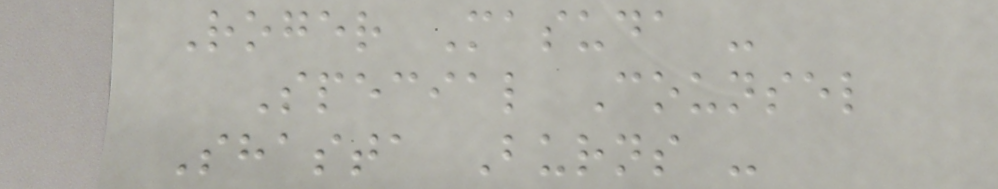Roger Masuda -
Special Counsel
Shasta Burns -
